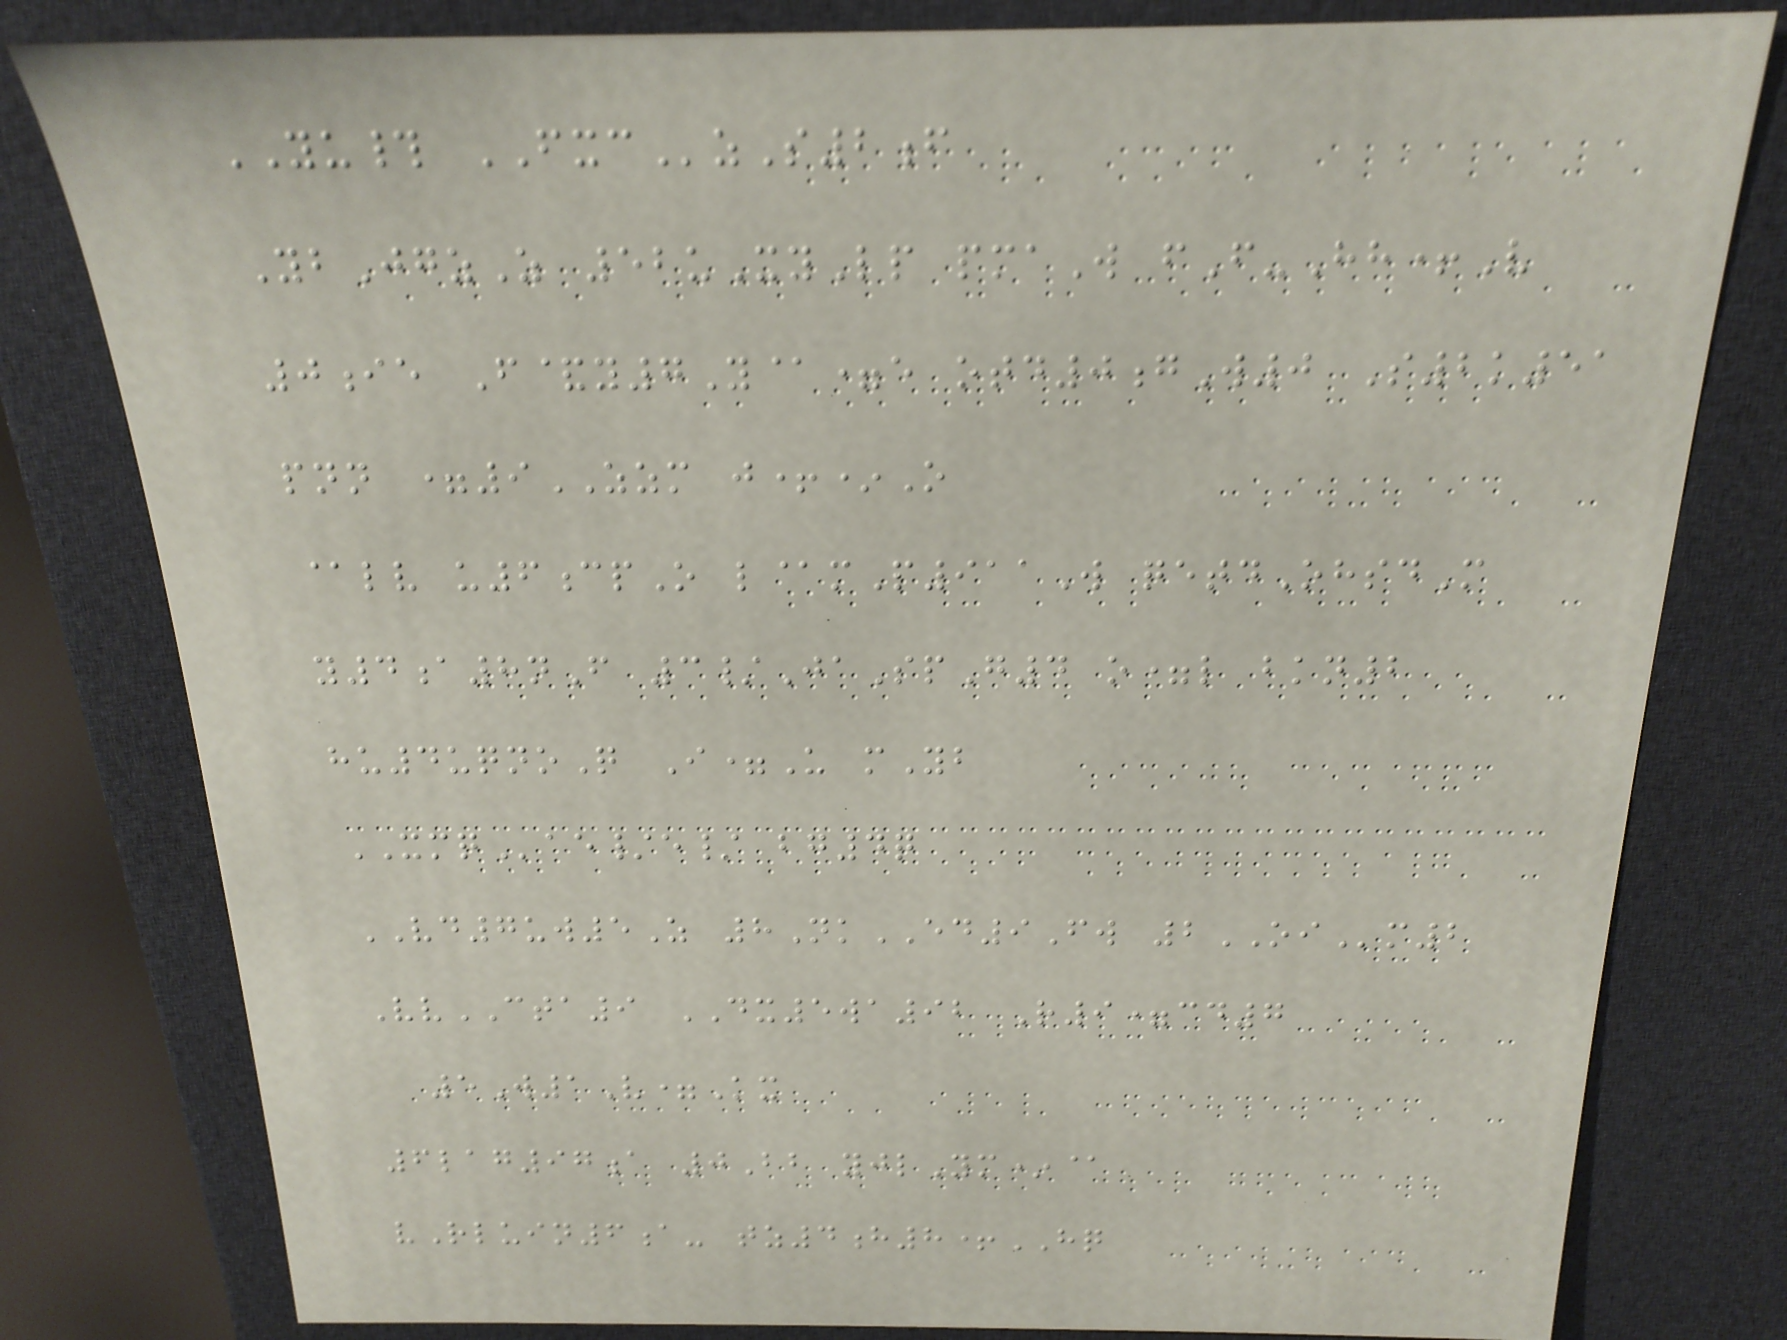YU# FXCzS2f
YbJgzZ 52uXyLp pmaW fF-Hh+V
0ie F&y7Y@=e otd0gW0 S2k51
pnn =9ZZM j+*O
@lv u6cpO l@mP911W qetdOhsdM
y4a8nF 3/JaSpG4 o=l bkn2
hu4uqnoQ I=U mYb
XMQae/e/ bg4q
VD7uw5Z 8NkED9Fw 2OIm2
VvCTA9 DX5wa92 R9=cd7
5W1V=Kx
6lag97a 0Bb yjlYm*@
vRluin6a- tz4h8+HQ
